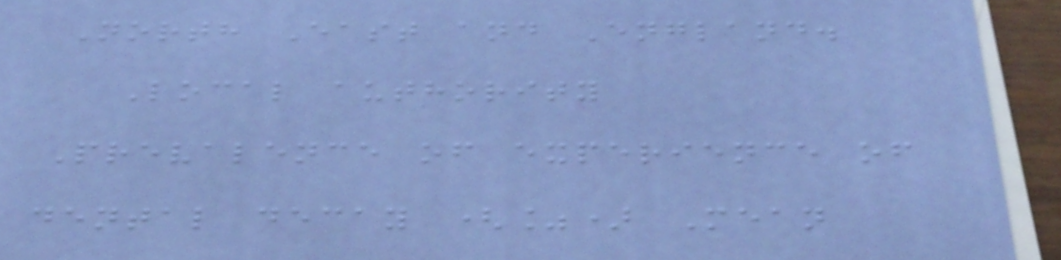North East and England.
Local authority
Prevalence of experience of
dental decay (%) Mean
